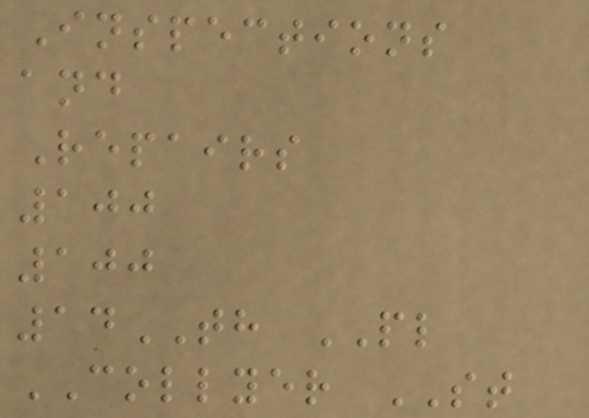Inspections
and
Repairs
100
100
14TH PL
COLLYER ST
